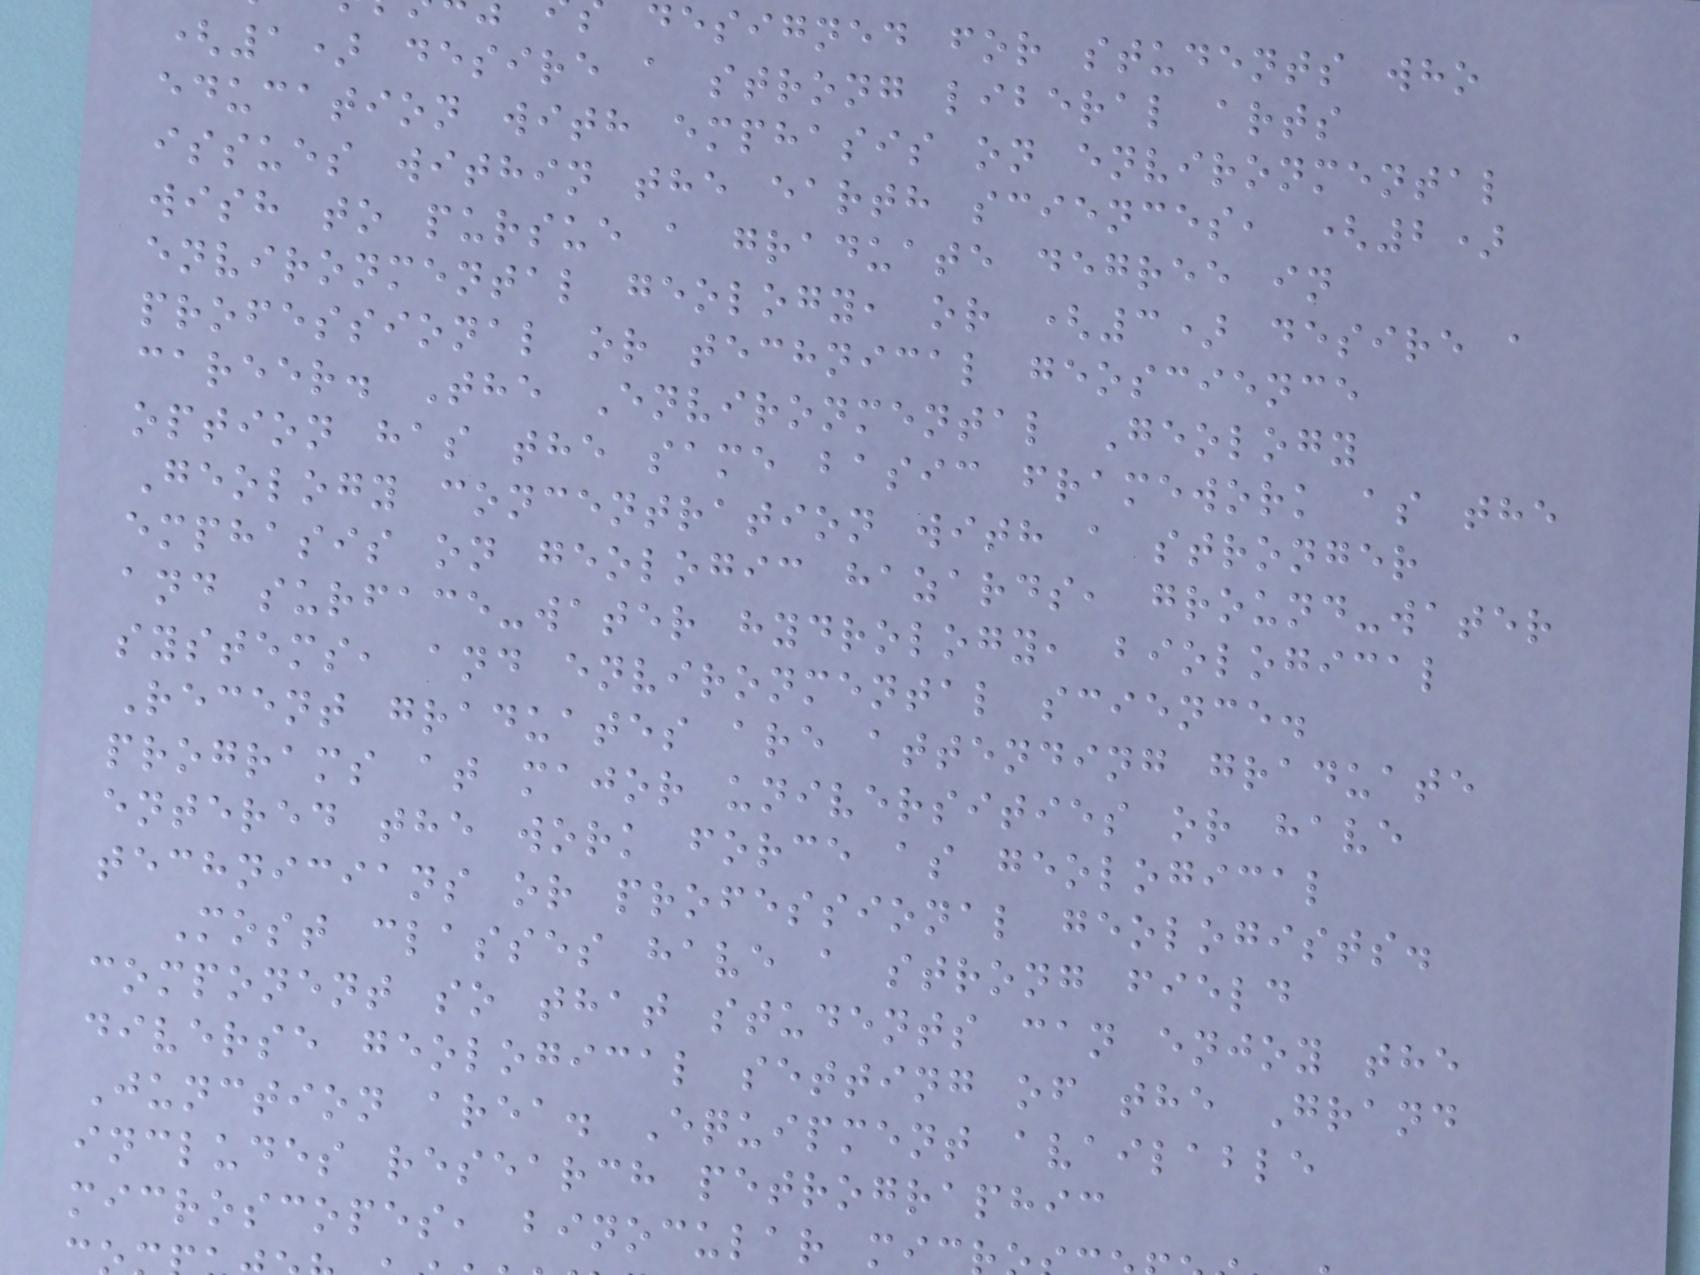designed for students who
(1) desire a strong liberal arts
education with emphasis on environmental
issues within the earth sciences, (2)
wish to pursue a graduate degree in
environmental geology, or (3) desire a
professional or technical geoscience
career. The Environmental Geology
option has the same basic framework as the
Geology concentration with a stronger
emphasis on geologic hazards, ground-water
and surface-water hydrology, biological
systems, and environmental science.
Recent graduates are attending graduate
programs at major universities or have
entered the work force as geological
technicians or professional geologists.
Most classes have a strong field
component so that students can enjoy the
diverse geological setting of the Grand
Junction area. Equipment available
includes research petrographic
microscopes, binocular mic
